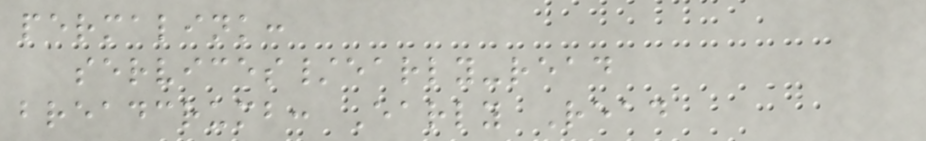permalink:
services/early-read
breadcrumb: Early Read
